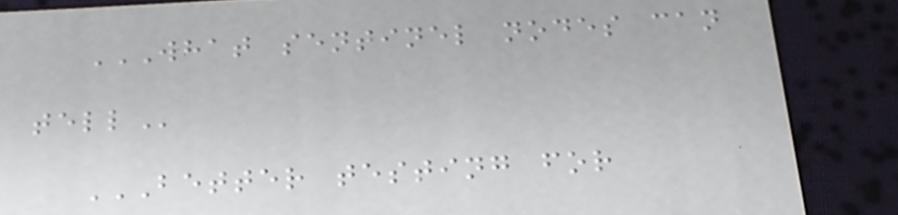WHAT SENTINEL NODES CAN
TELL
BETTER TESTING FOR
